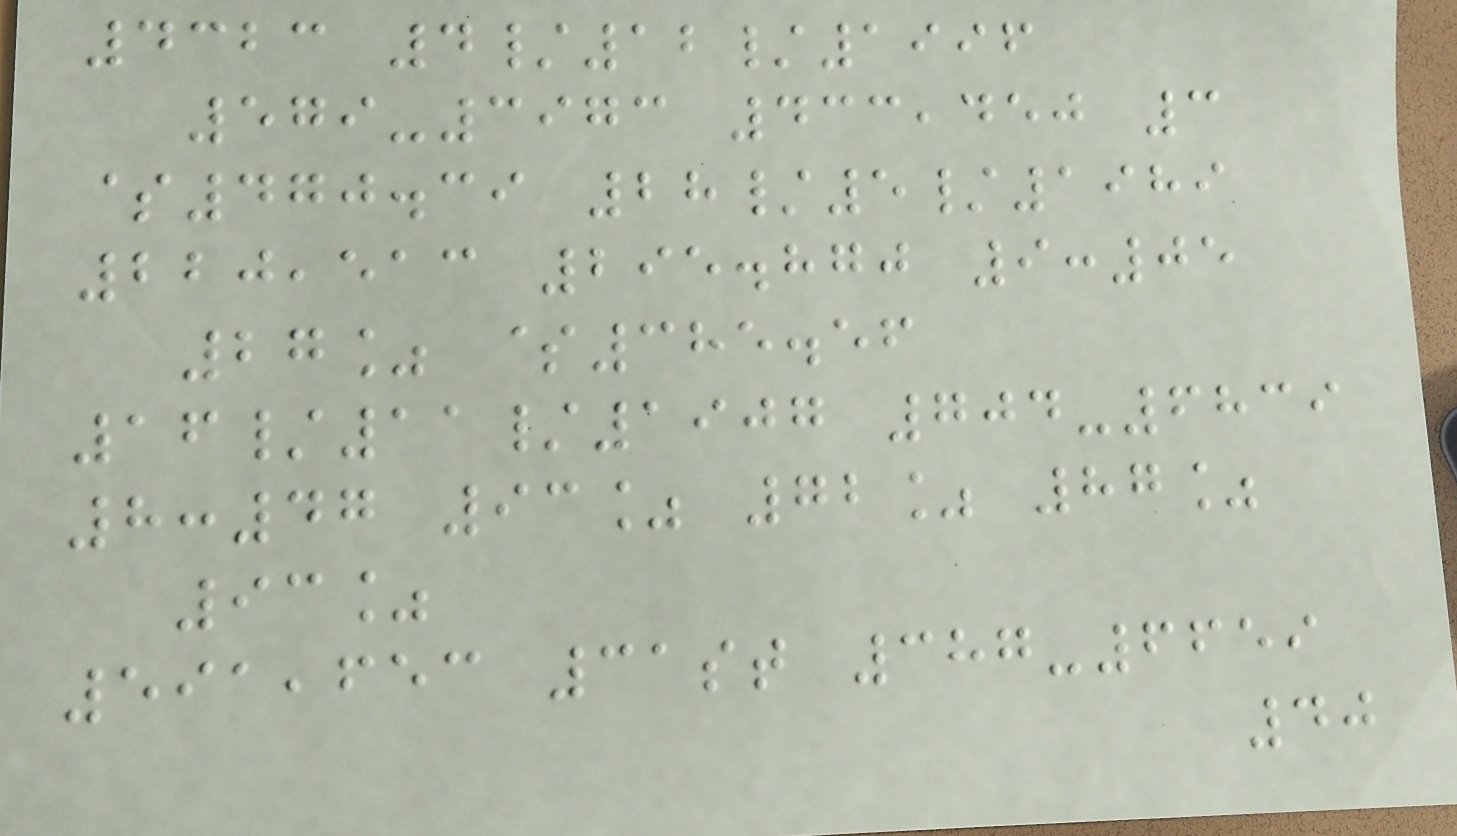4323 4/12/1996
579-3973 433,450 3
$470.39 28/5/1989
220,513 295.870 9:05
27% $385.56
16/11/1907 704-6839
8:47 93% 72% 87%
93%
591,653 31st 387-6659
40
